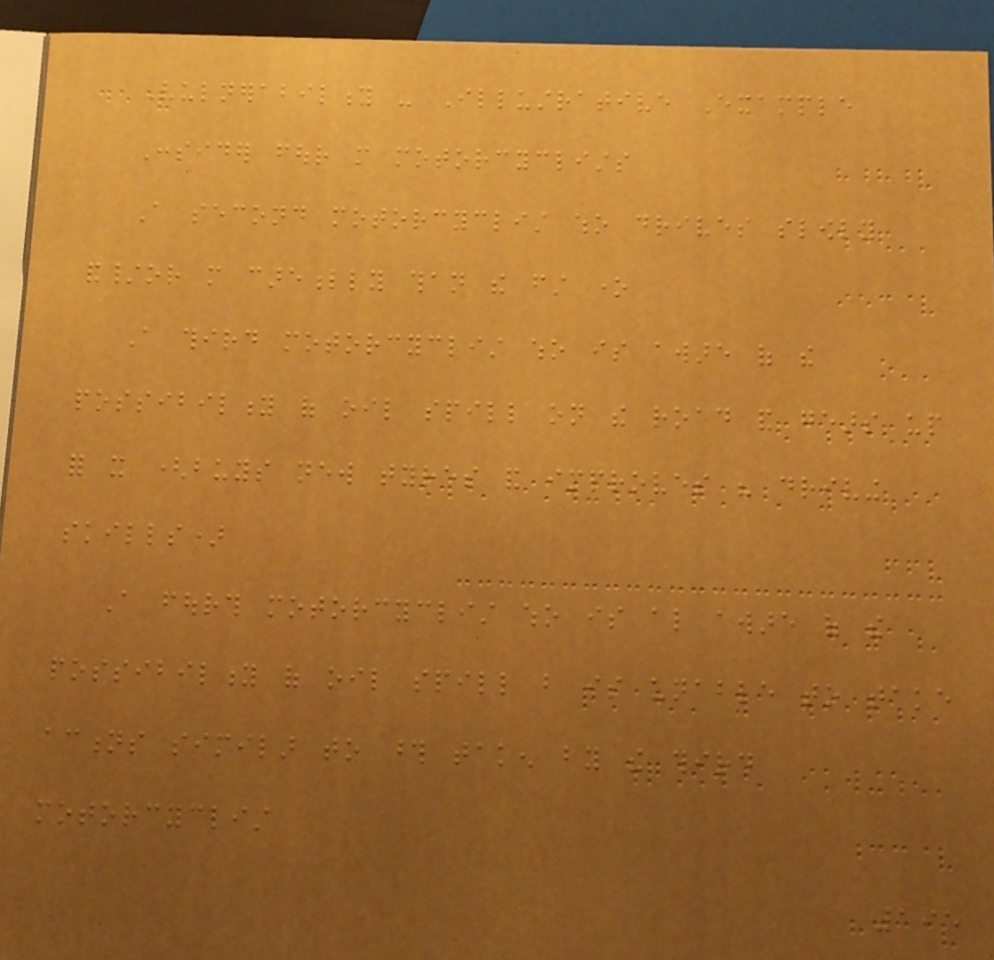Vulnerability - Illustrative Example
Consider four more motorcyclists
A second motorcyclist who drives slowly
and/or more carefully than the first one
A third motorcyclist who is aware of the
possibility of oil spill on the road and gears up
for it (buys new tyres and improves his driving
skills)
A fourth motorcyclist who is also aware of the
possibility of oil spill but is unable to take
actions similar to those taken by the third
motorcyclist
195
